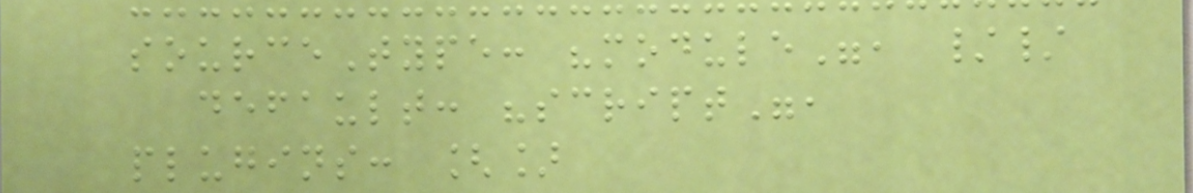sourceType: "module", //
default: "script",
plugins: []
